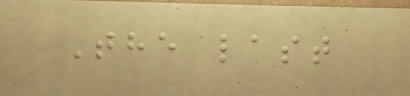The last
